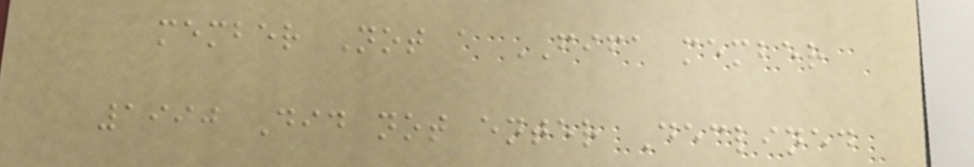member Not a FIFA member
1990 Did not enter Declined
